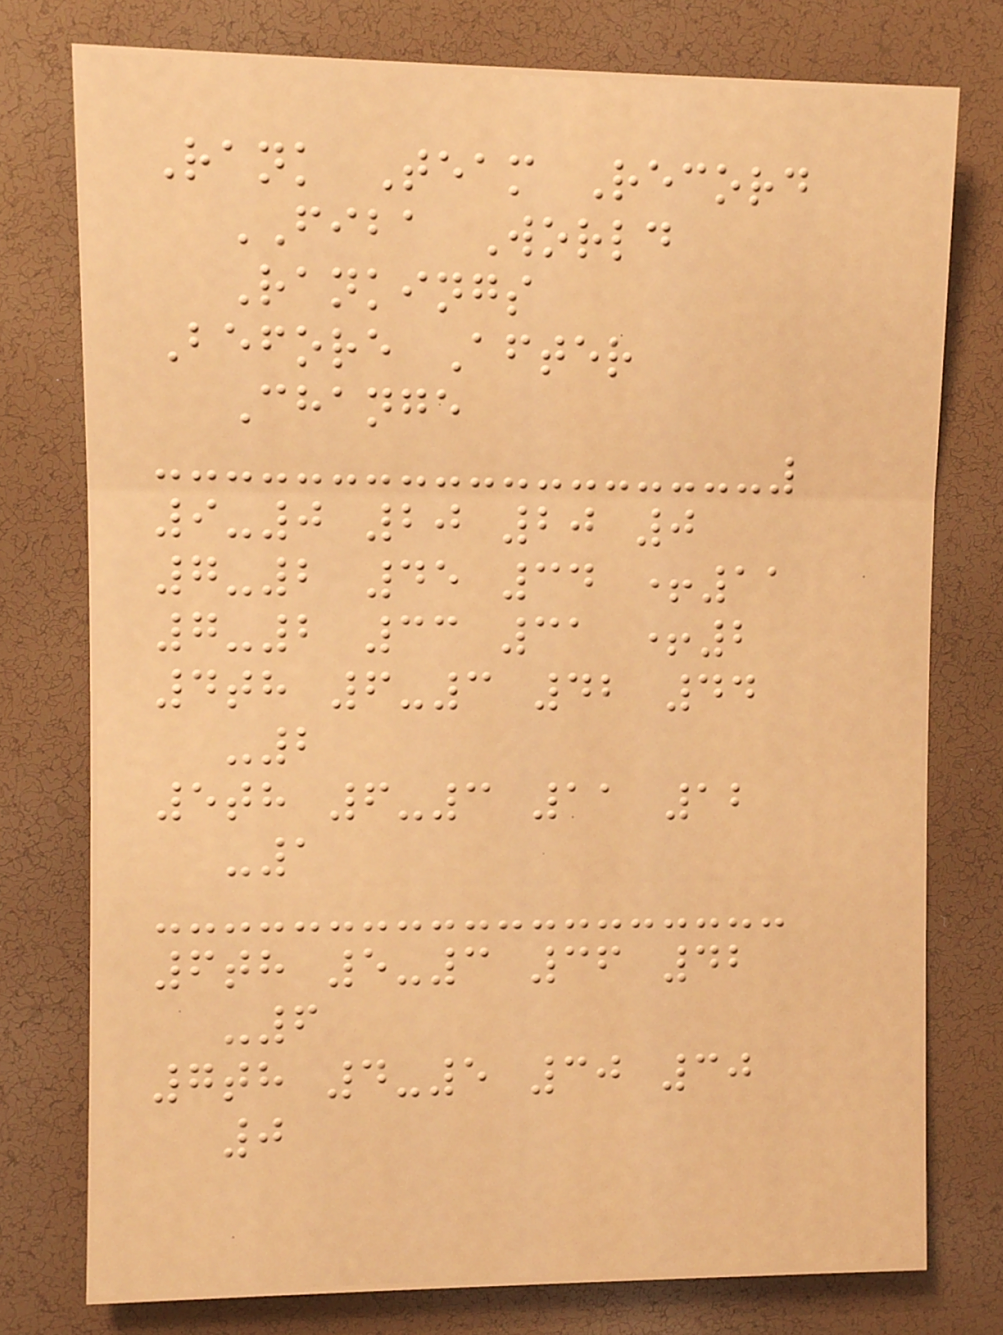Rank Team Record
FIBA World
Rankings
Before After
Change
9-0 20 20 0
7-2 45 34 +11
7-2 33 31 +2
4th 6-3 42 44
-2
5th 6-3 11 12
-1
6th 5-3 36 42
-6
7th 4-5 30 30
0
